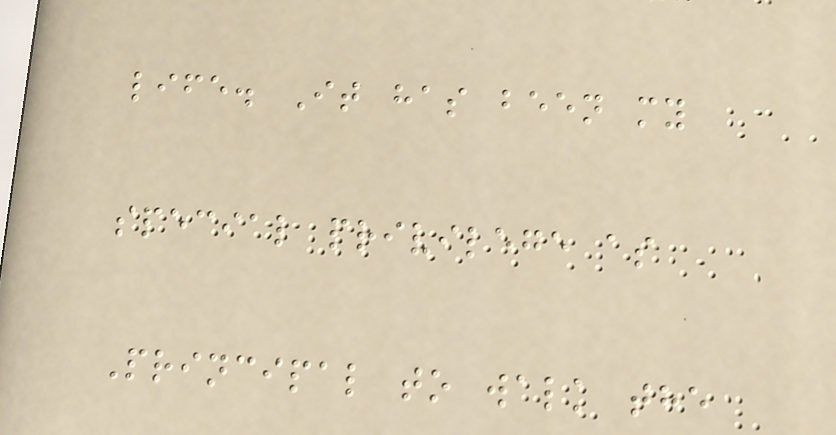life. It has been my
special privilege as
Principal to walk the
